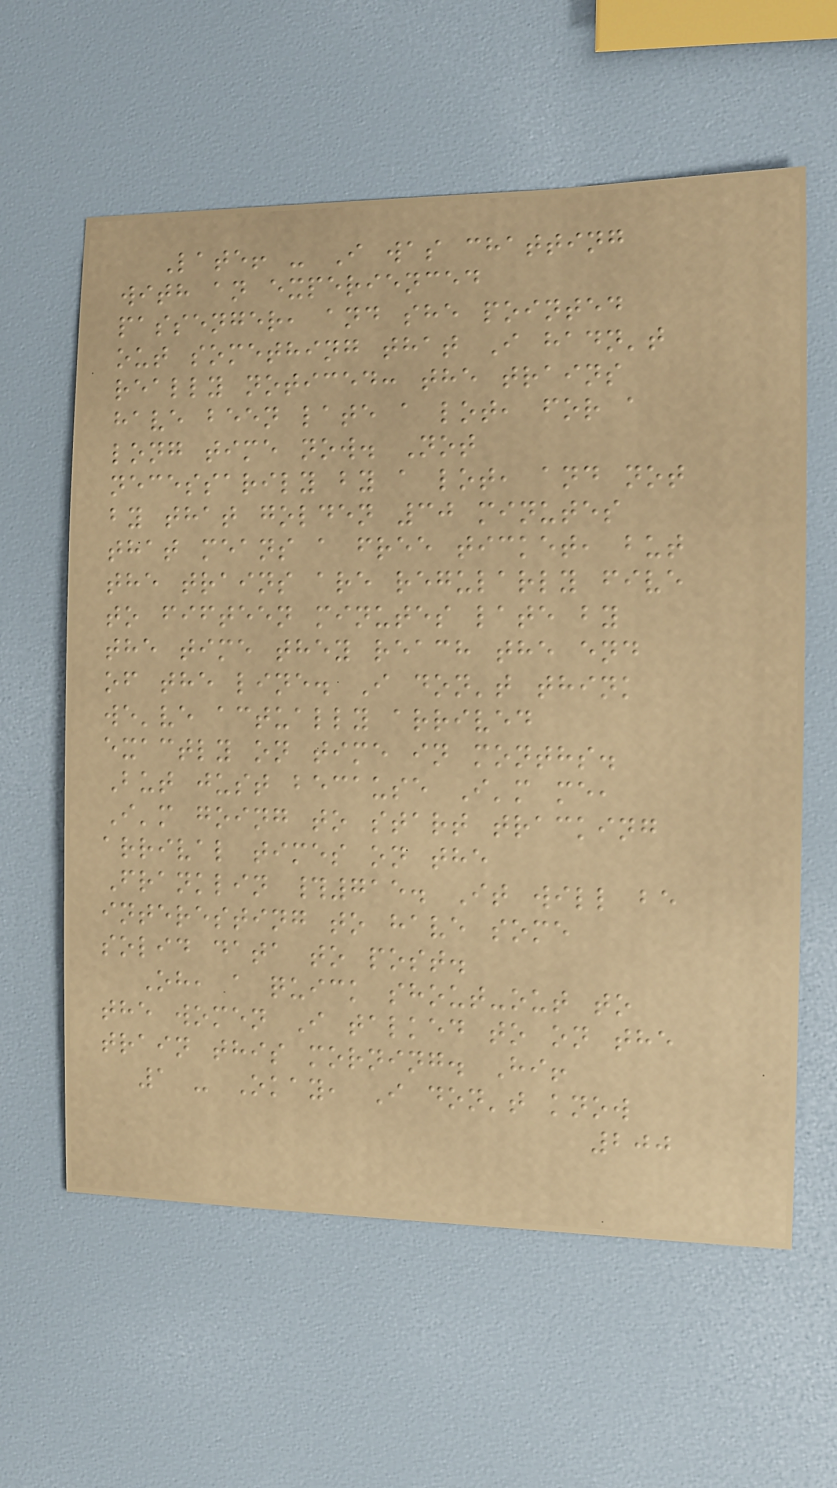Late! - I was chatting
with an experienced
passenger, and she pointed
out something that I hadn't
really noticed: the trains
have been late a lot, for a
long time now. Not
necessarily by a lot, and not
by that golden 30 minutes
that means a free ticket, but
the trains are regularly five
to fifteen minutes late by
the time they reach the end
of the line. I don't think
we've actually arrived
exactly on time in months.
But just because I'm me,
I'm going to start tracking
arrival times on the
Franklin #715. It will be
interesting to have some
solid data to post.
Oh, a quick shout-out to
the women I talked to on the
train this morning. Hi!
1 - Okay, I don't know
200
